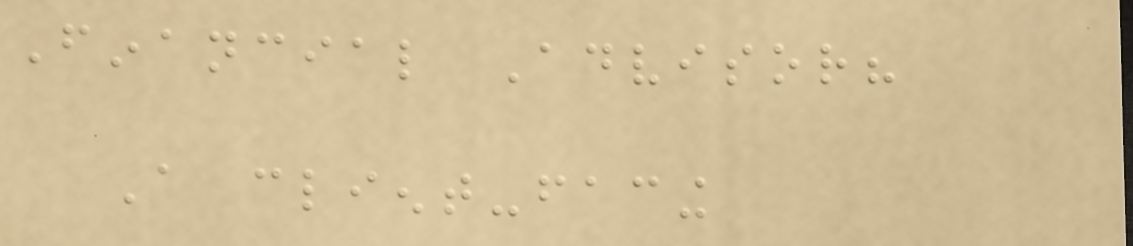Financial Advisor?
A client-facing
